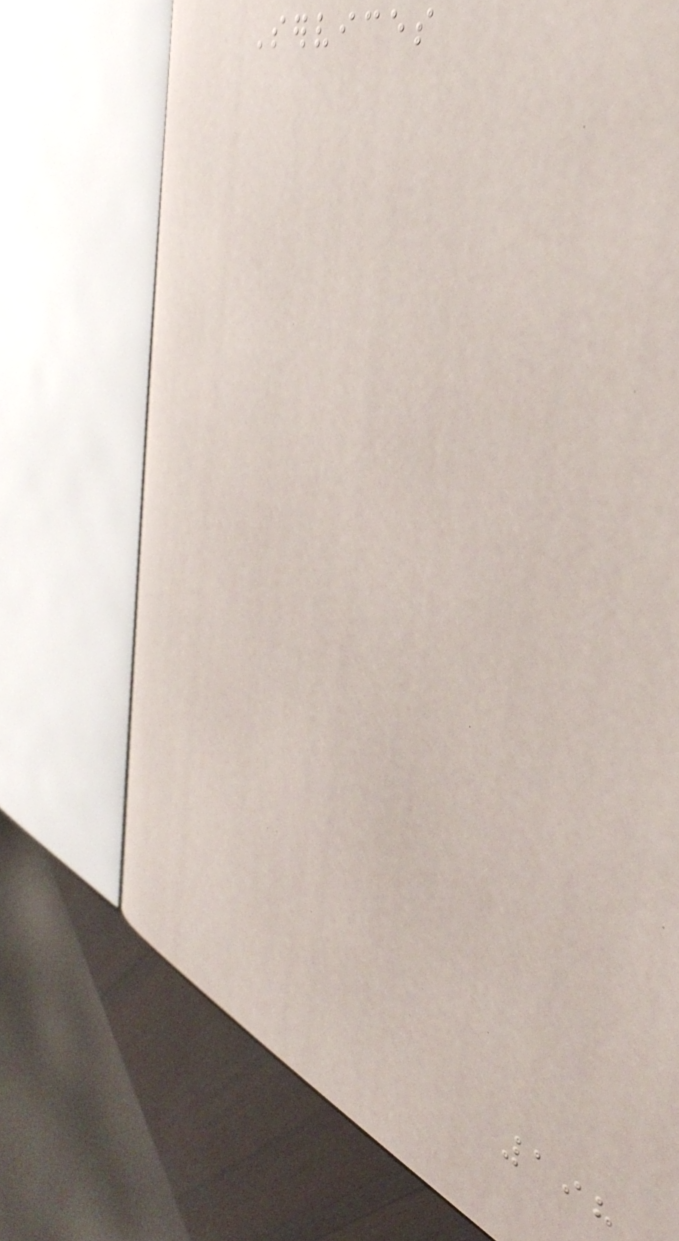Services
198
